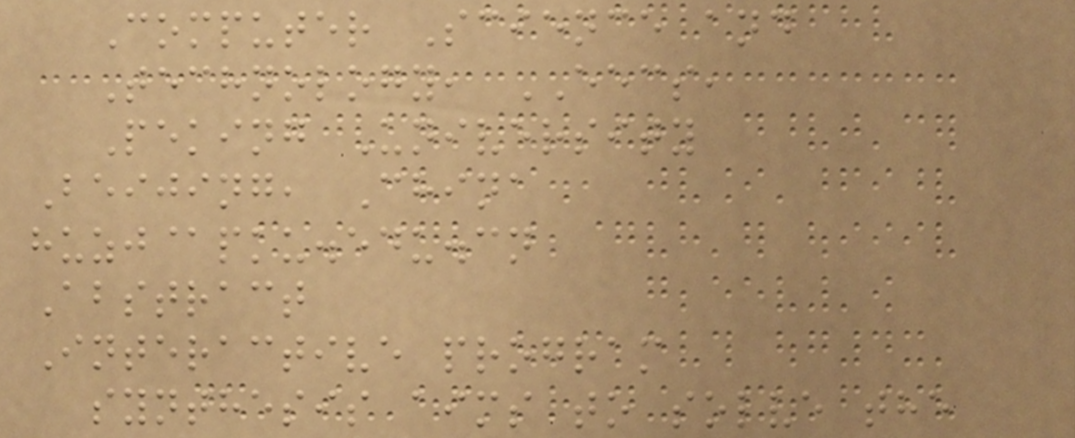Computer Science and
Technology, EECS,
Peking University
Beijing, China
huzj@pku.edu.cn
Abstract
Interactive program
synthesis aims to solve the
